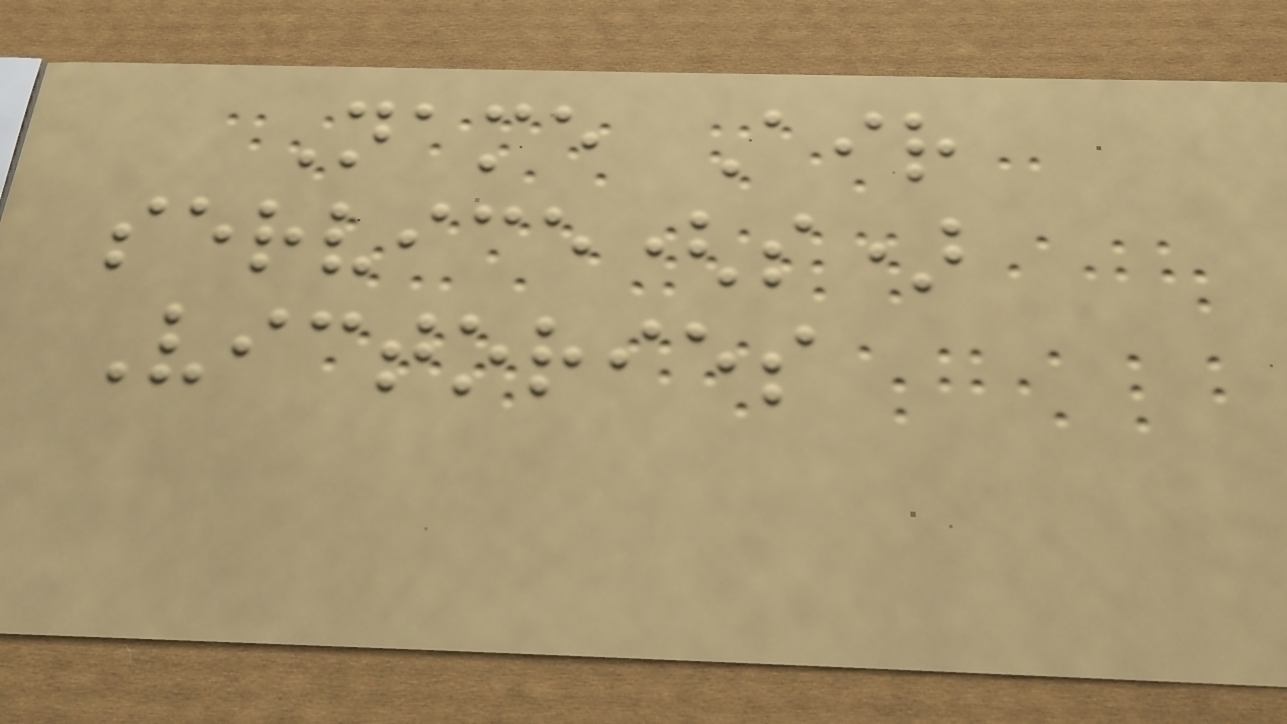Name Air
service(s)
Victories
